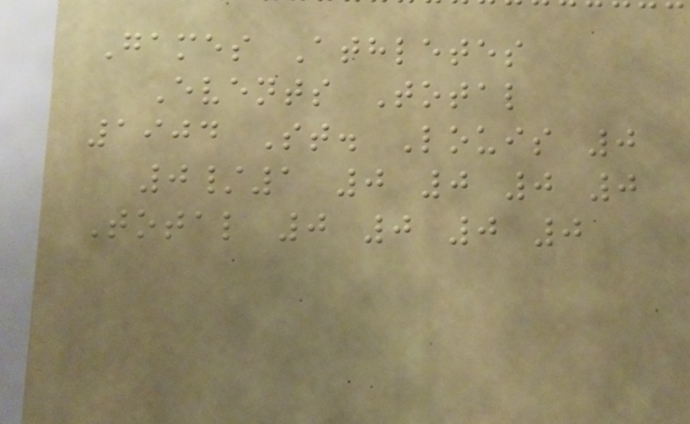Games Athletes
Events Total
1904 St. Louis 0
0/1 0 0 0 0
Total 0 0 0 0
